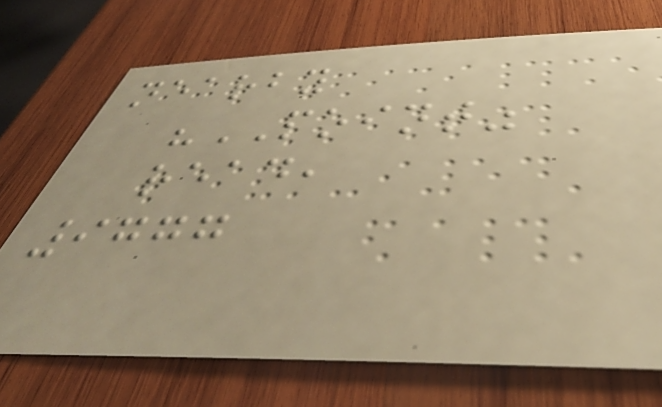nearby
"POINT"
read,
9777
